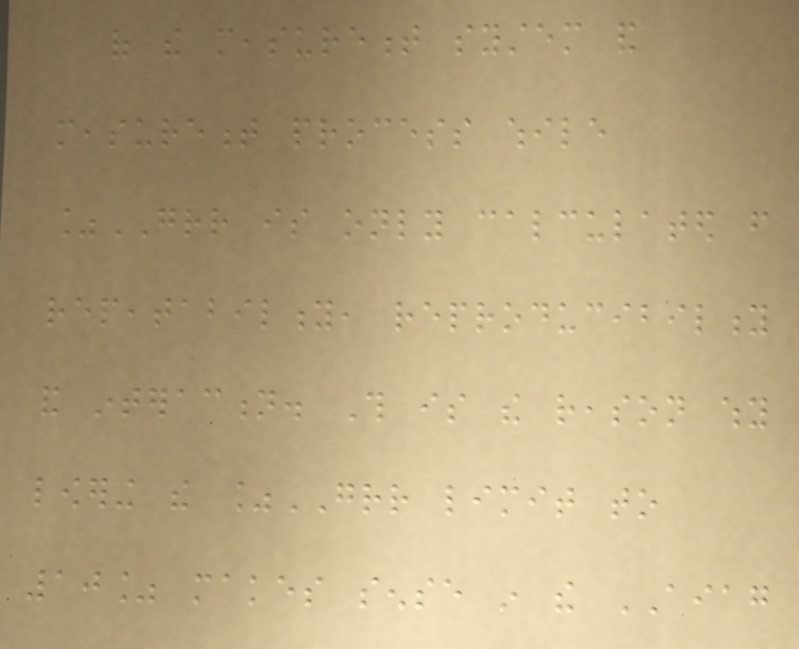of the measurement system and
measurement process while
%GRR is only calculated from
repeatability, reproducibility
and interaction. This is the reason why
lowering the %GRR limit to
10% makes sense in the AIAG
